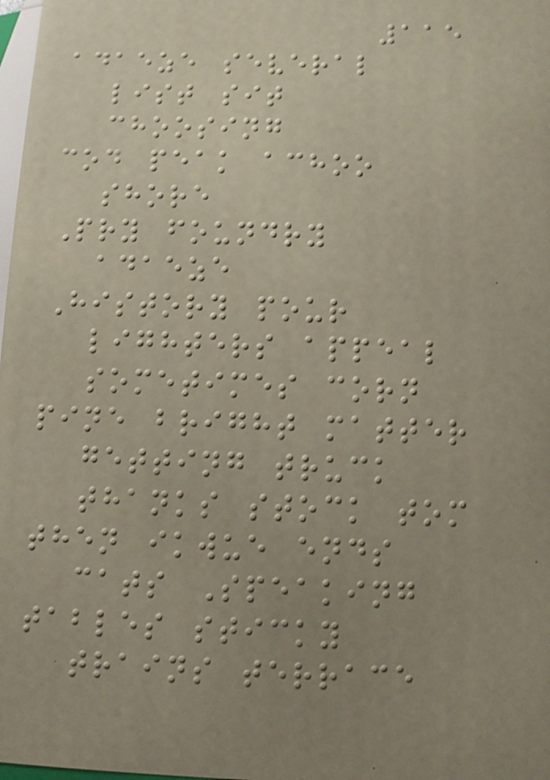115
adaeze several
list sit
choosing
cod peak achoo
shore
Pry foundry
adaeze
History pour
lighters appeal
sometimes corn
pine bright matter
getting truck
thanks stock tom
then ikwue ends
cats Speaking
tables sticky
trains terrace
